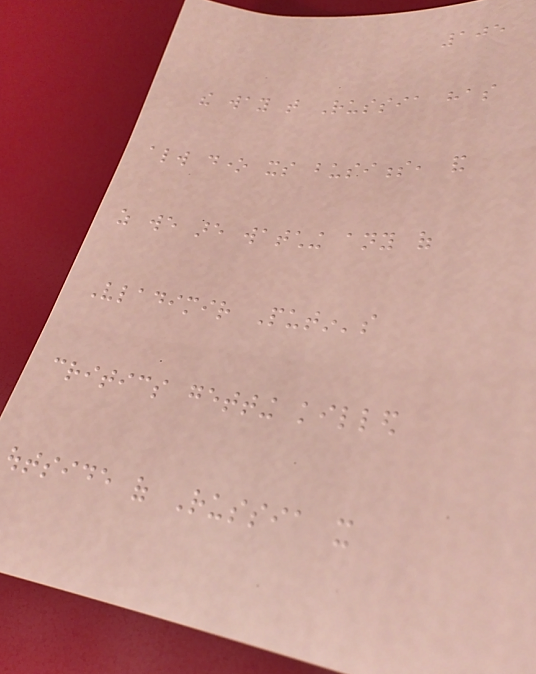105
the way that Russia has
always done its business, and
as we are watching any of
Vladimir Putin's
critics getting killed
outside of Russia it
